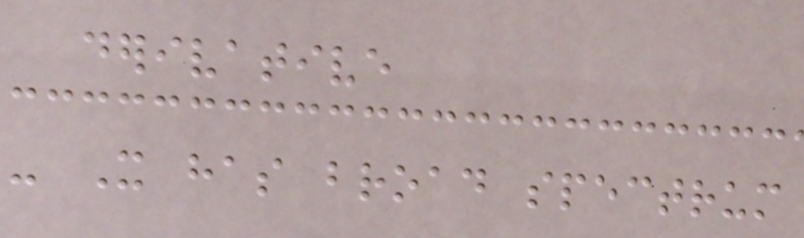derivative
- It has broad spectrum
